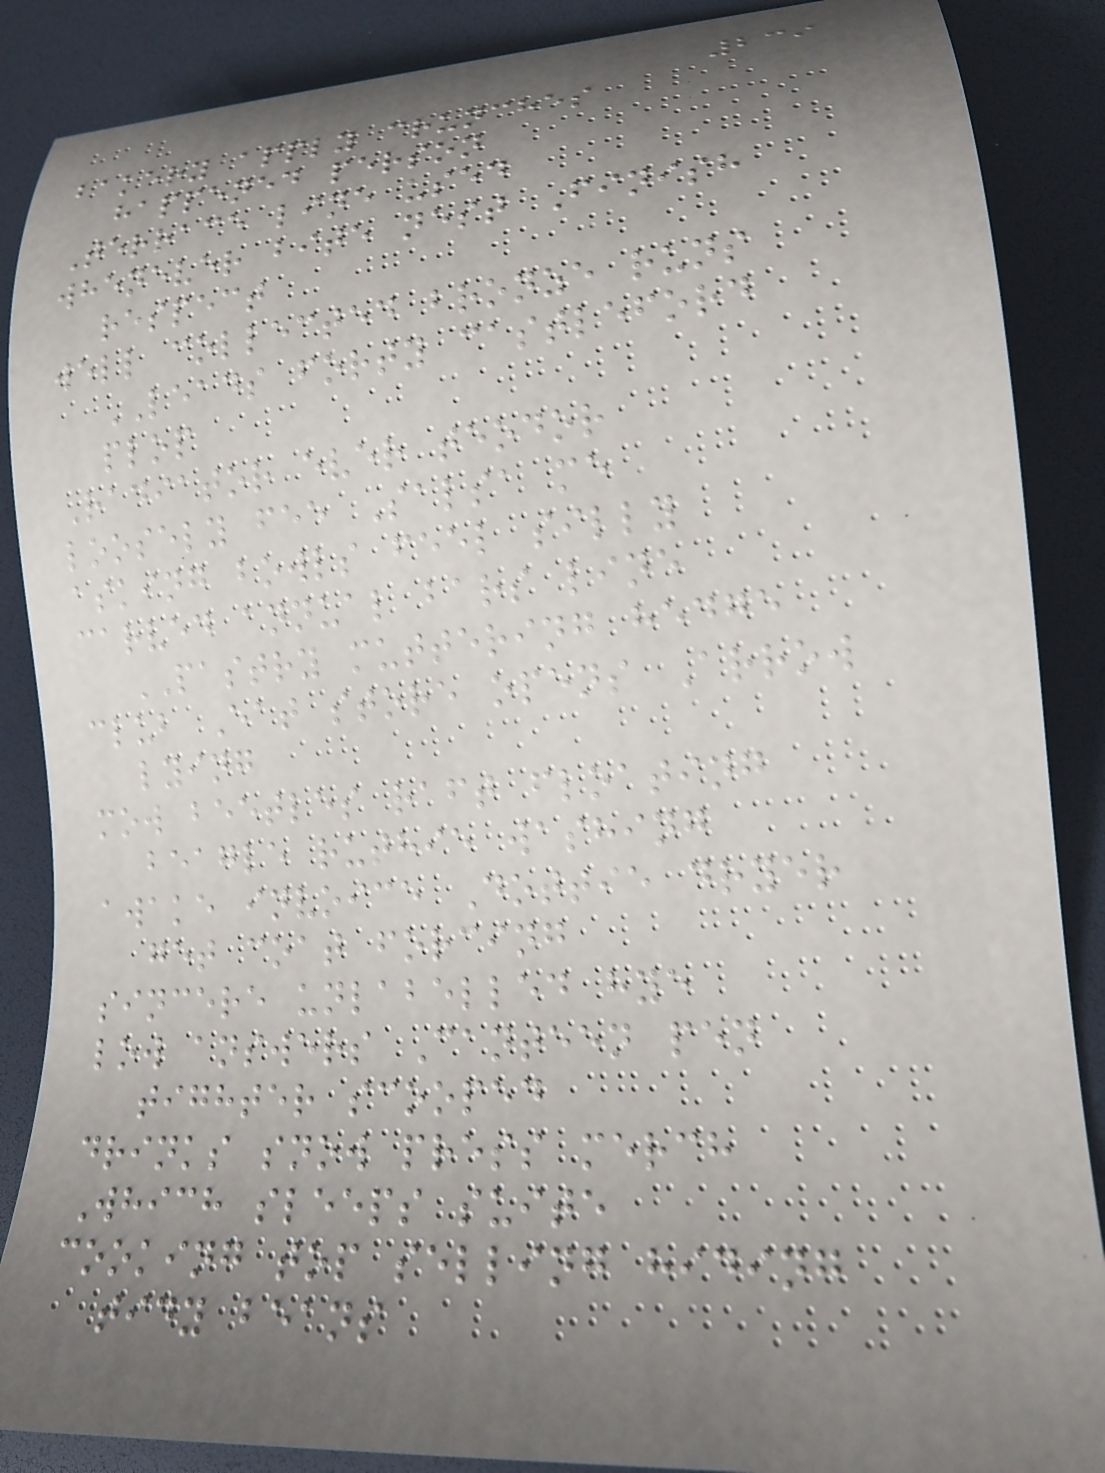239
bakery apply crunches
happened person
Terrace line used
whenever bite nest Finish
respect
well collected bronze runs
LEADS forty castleford
plop
Radiator ever teodor
loosely fee Salsa me
asking bowls feel silly
carved annual bars line
PASTRY muttering hedge
club Eat store opens Arrow
lying
mow beetles raft floating
beagle ruthie washing
awake invoice Dottie dryer
get coat forcing
sincere unlabelled hye
low answers Canteen pen
tighter scooped
drinks snow press merch
Which sleeps suite
cooking top selling hiding
tidy beans
